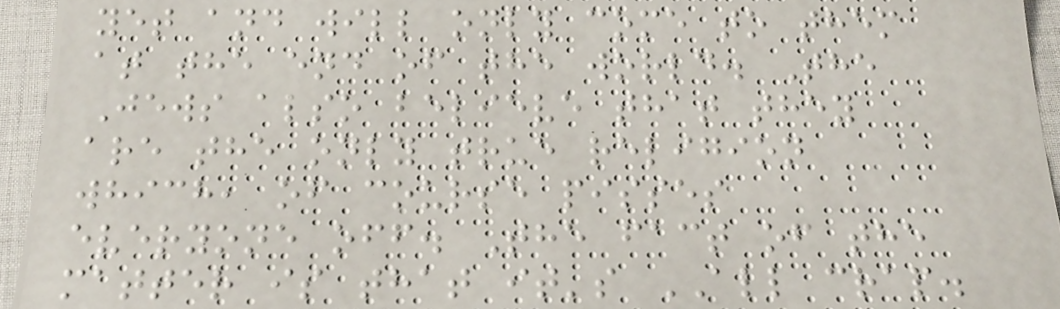yet and will only come to them
at the end of the world. The
Jews also believe that they
are the only true religion
which, of course pisses
everyone off. The fact of the
matter is that it's ALL crap.
